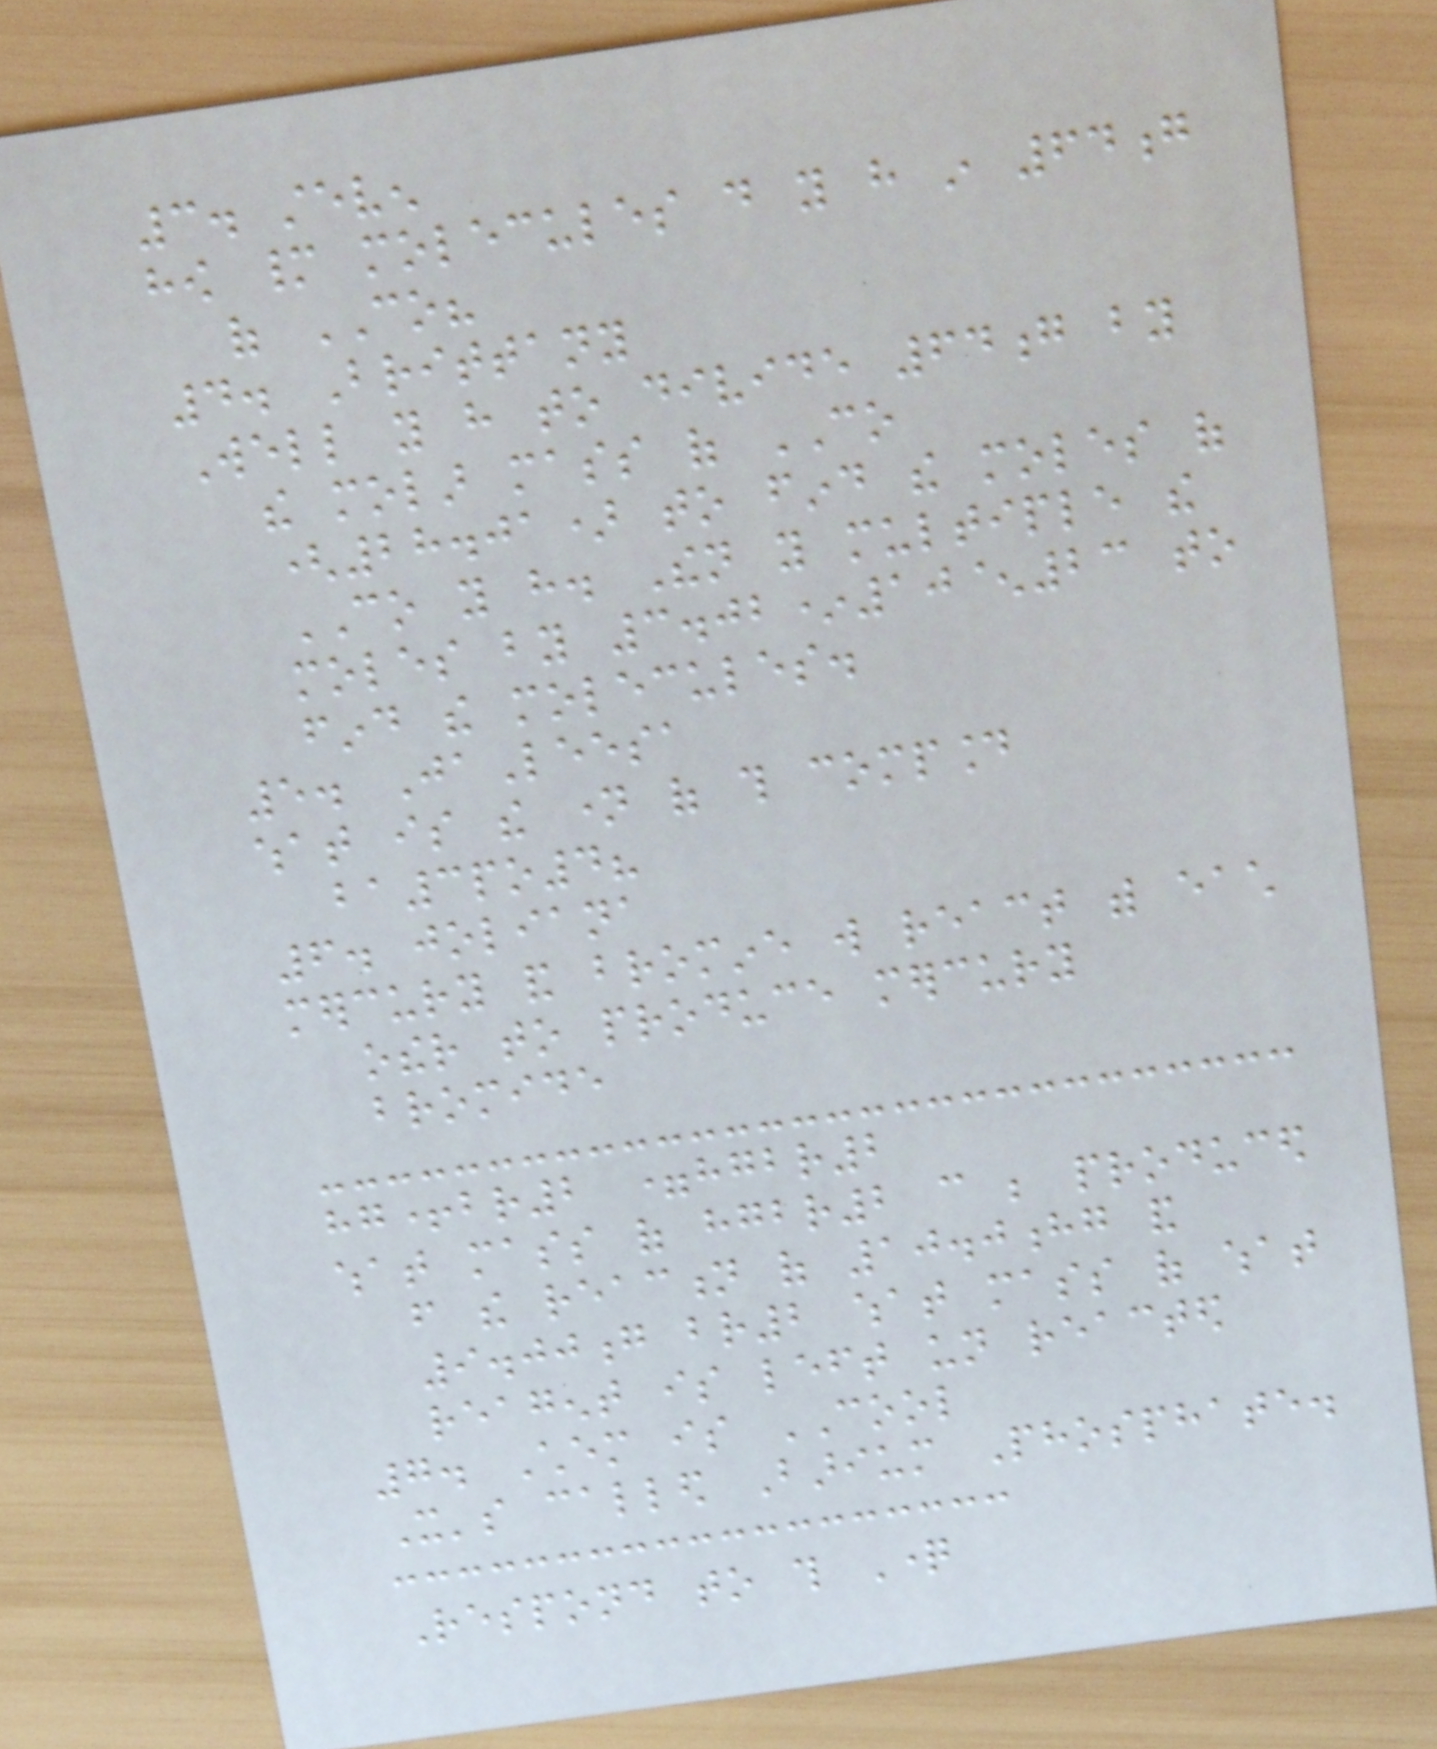3. steven
how many molecules do you have in 64g
of CO?
4. Brittany
Well you have to divide 64g by
the molar mass of CO
(28.01) to find the moles of
CO you have. Then you multiple the
moles by 3.02*10^23 to
find the molecules.
5. JaLeesa
what is the name of this compound
ba3po4?
6. joliana
mercury and bromine will react with each
other to produce mercury
bromide
hg+br2 =hgbr2
what mass of hgbr2 can be produced
from the reaction of 10.0hg and
9.00g br2 what mass of what
reagent is left un reacted
7. Chem is COOL
It's called Barium Phosphate.
Respond to this Question
